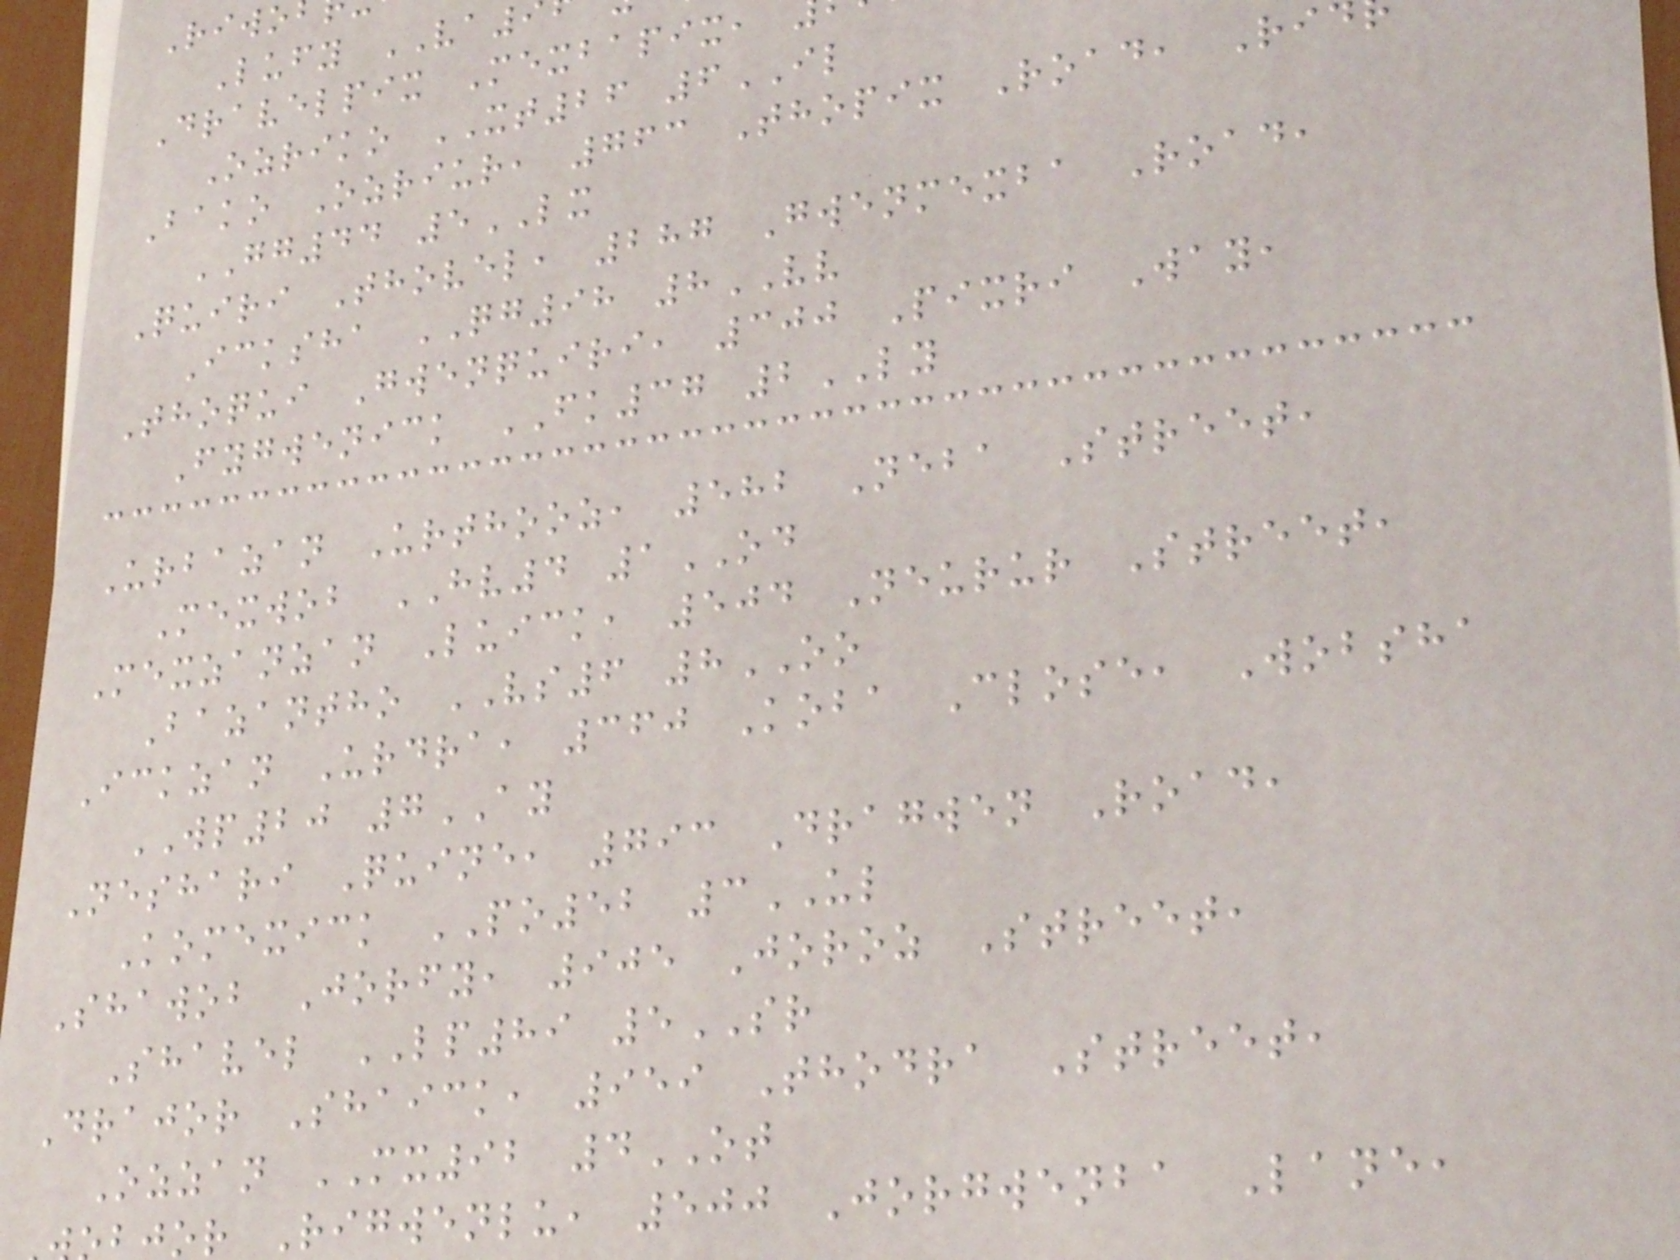Lufy VA
Dravelpix Mexbapix,
Ozriko XT26 6IL
Bako Ozriur, 763 Thopix Road, Ri
GG44 5LX
Quiri Thovel, 287 Gwenmexba Road,
Icksha QG98 8VV
Thoqui Gwenquiri, 300 Pixri Way,
Fygwenick FK37 2LY
Urbazan Urthooz, 582 Neba Street,
Mexwob HV4 1OD
Mexzanzan Luick, 504 Neurur Street,
Bazantho VS6 8OO
Ickzan Urdra, 360 Koba Close, Wobsha
WP20 7AY
Neshari Quine, 793 Dragwen Road,
Komexick PO52 3UL
Shawob Jorfy, 905 Joroz Street,
Shavel LP89 5SR
Drajor Shaick, 959 Thodra Street,
Ozzan MX92 4OT
jor Rigwenlu, 500 Jorgwenba Lane,
